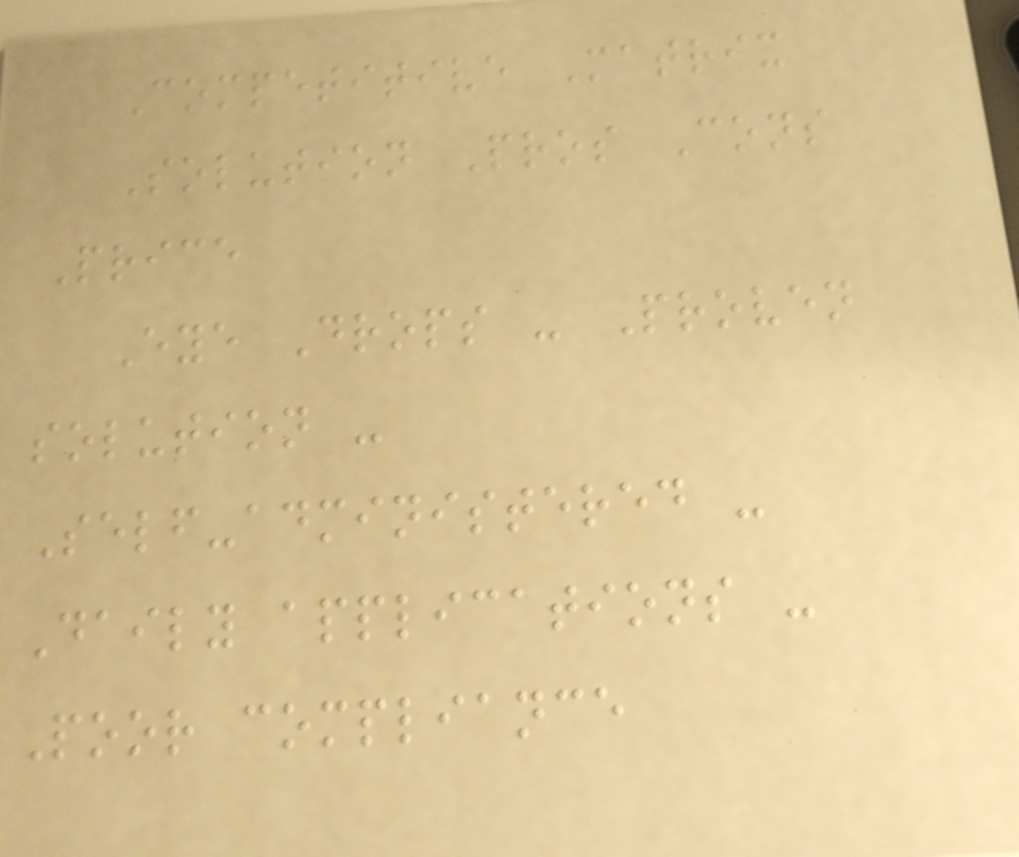Competitive Matrix
Solution Pros Cons
Price
Eye Drops - Proven
solution -
Self-administered -
Daily applications -
Poor compliance
